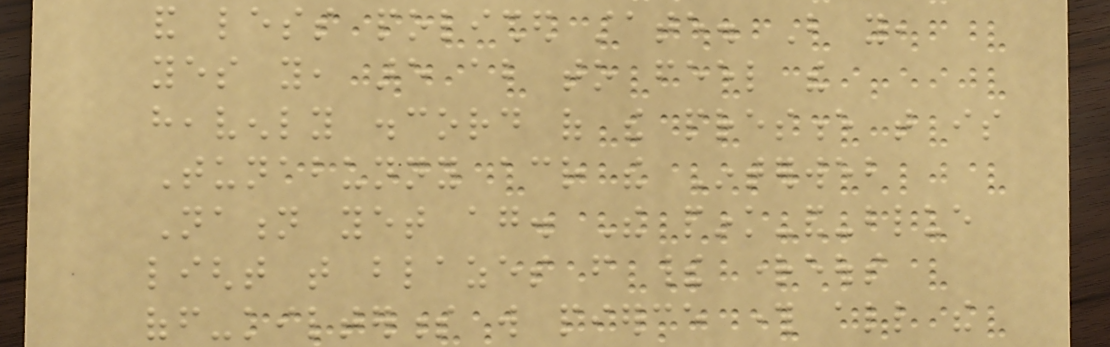and less polished state. But you,
yes you, are about to feel the
heavenly discord of the presence that is
Tunabunny across the Interweb
Nation yet again. The pink-and-blue
light that blazes from their righteous
off-kilterness will pierce through all the
